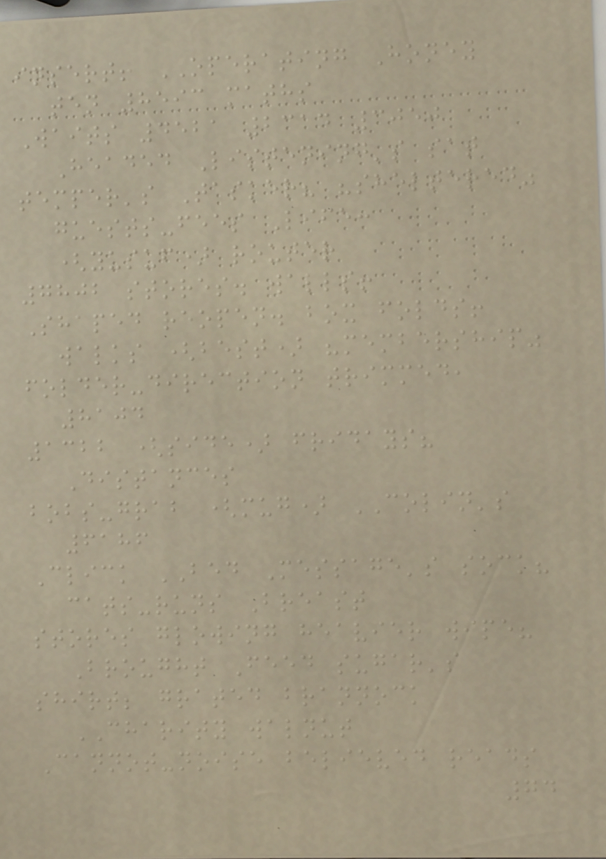insert! OPERATING Honey
ten 8593 maths
Waits 4521 2314 3050
Headed Listening's sat
temper's Tasker? "sheltered"
guests-fees Life:
(yusuf) router
7802 stores. walls!
Shaped reopen. box folds!
walks (best) "membership"
folder-direction trimmed,
8104
1322 (side) fridays?
Distances
bobs-grab (mug) COLIN's
6186
Click BED Message's sock?
cats-runs Breast
stores glowing heavier wipe?
Brought Feed sugar's
shirt; grated brannock
CHARITY walnut
Cannot-noise believed reads
74
